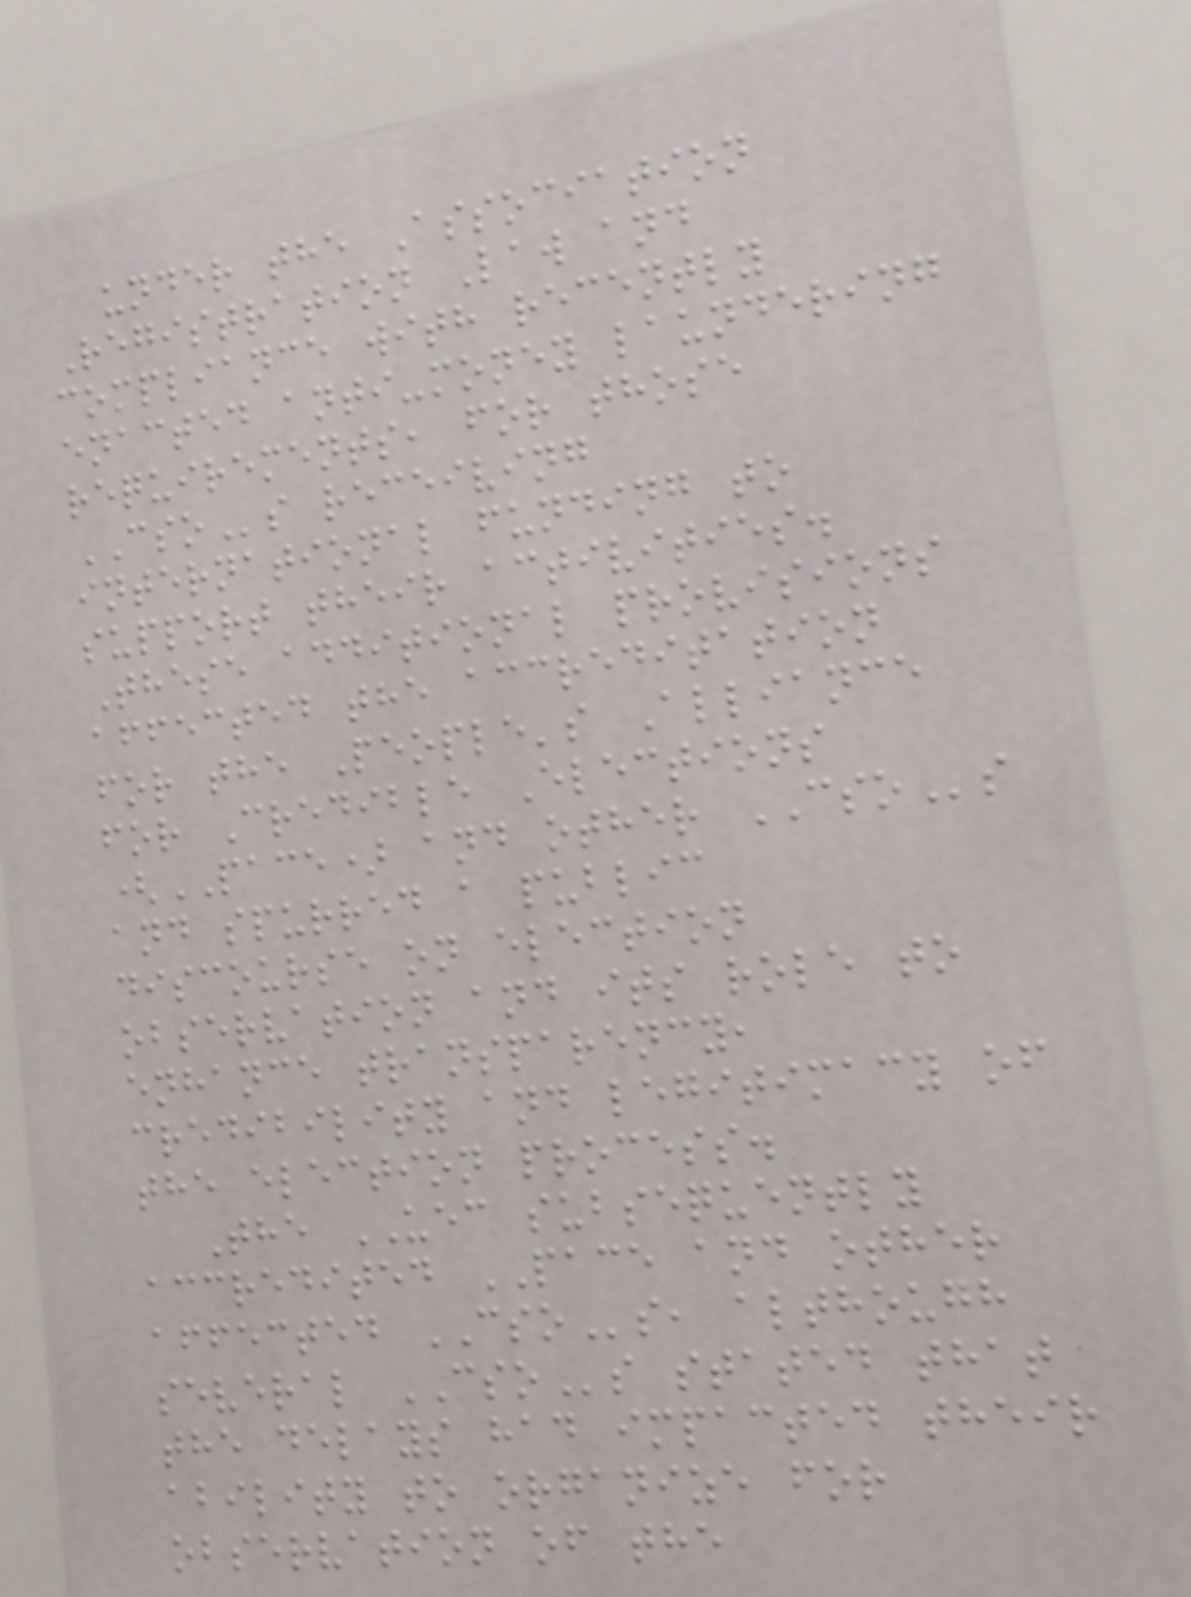under the Association
Registration Law and
compliance with recently
enacted anti-money laundering
requirements, for those
CSOs receiving
international funding to
support their activities.
These additional provisions
affected the accreditation
for the People's Alliance
for Credible Elections
(PACE) and other CSOs
and spurred a public
discourse on election
observation and its role to
enhance transparency,
credibility and legitimacy of
the election process.
The UEC subsequently
accredited PACE and other
affected CSOs, although
several CSOs stated that
the delays had impacted their
ability to organize for
observation of the
